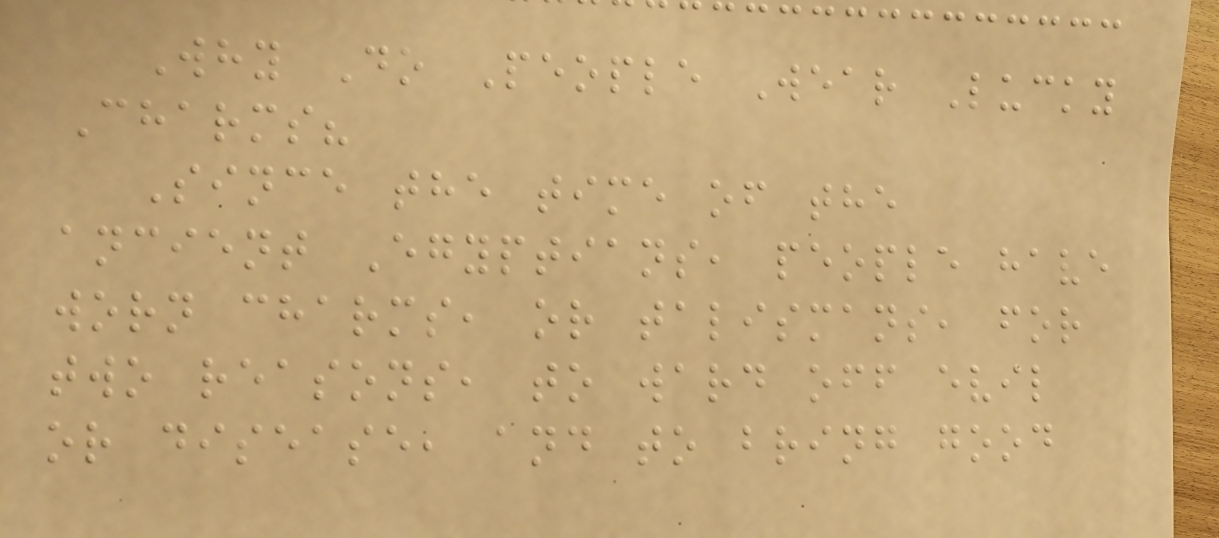Why Do People Wear Lucky
Charms?
Since the time of the
ancient Egyptians, people have
worn charms, or talismans, for
two reasons, to ward off evil
or disease, and to bring good
